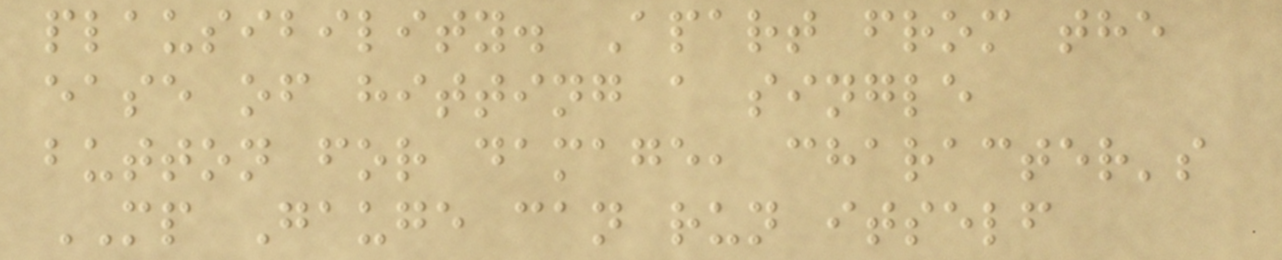plausibility. Apart from the
ease of hitting a single
button for damage, character's
MP Gauge can run itself
